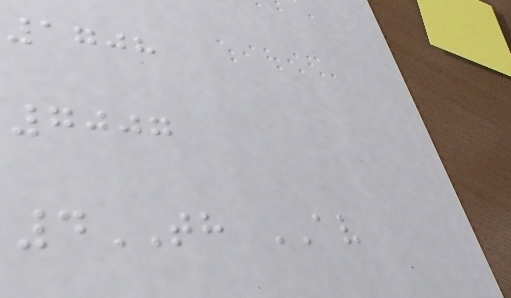1708
7007
4TH AV
